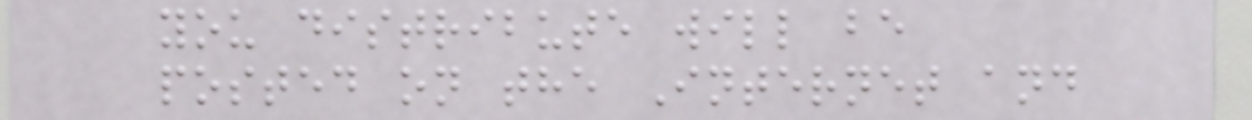you distribute will be
posted on the Internet and
